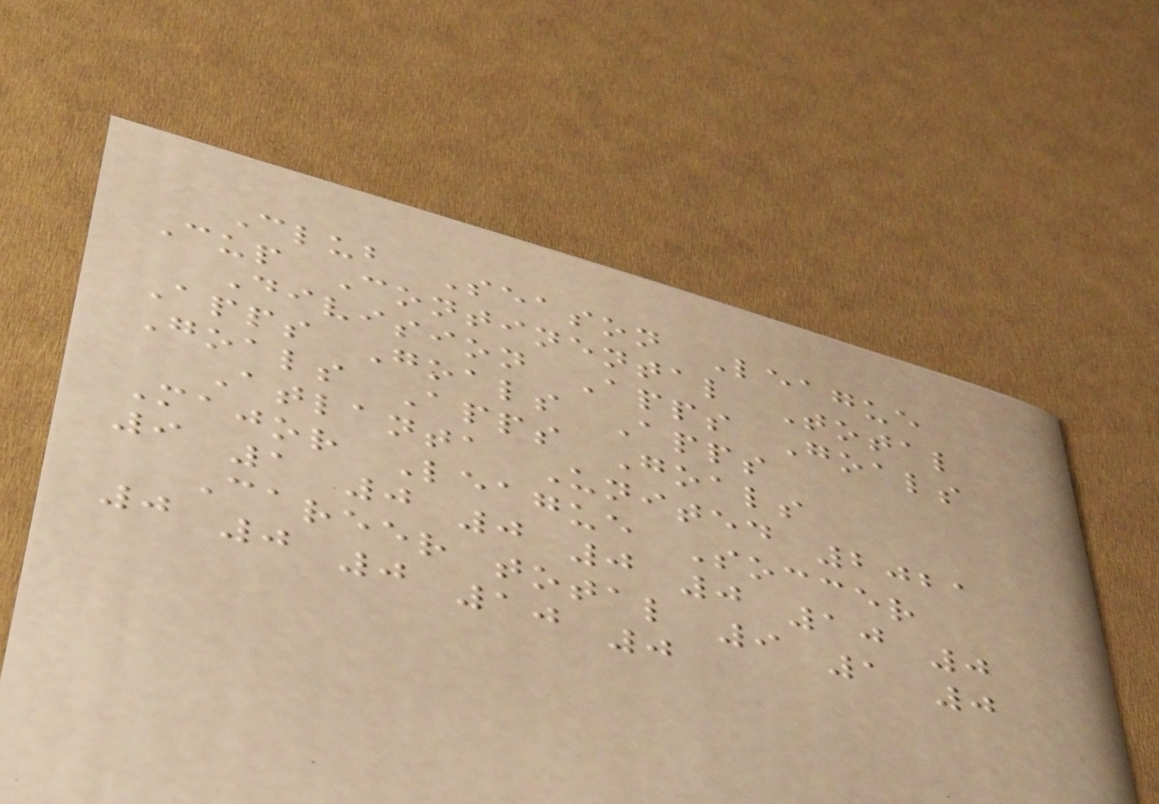Club Season League
Cup Continental Total
Division Apps Goals
Apps Goals Apps
Goals Apps Goals
Atlanta United 2021
Major League Soccer
9 1 0 0 0 0 10 0
Career total 9 1 0
0 0 0 10 0
